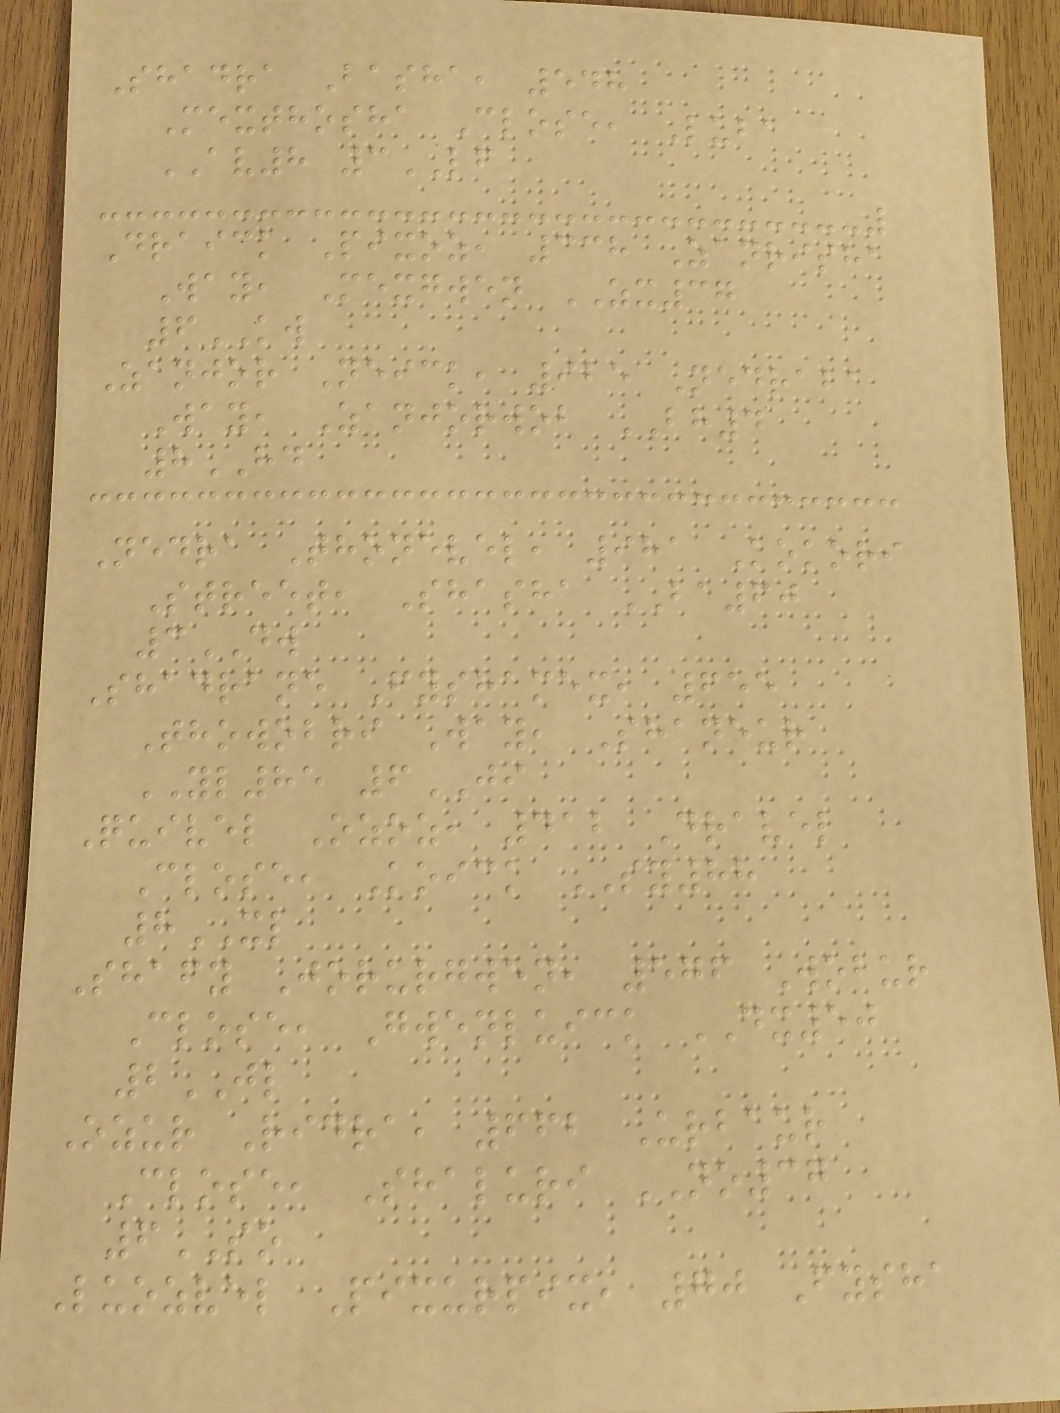Shadra Basha, 548
Mexthosha Close, Luba
AV8 3LF
Draick Pixoz, 338 Zanrisha
Way, Mexgwen ZX37
6KW
Zanjor Neick, 925 Nedraba
Way, Zanjorwob BH4
8HD
Nedra Thonevel, 981 Kokori
Street, Shasha BA60
3DW
Shadrane Fyshamex, 655
Thowobri Way, Shaneur
YL85 6JI
Quivel Ozoz, 412 Dravel
Close, Koick SY88
8XL
Shafy Jorurgwen, 576 Wobur
Close, Gwenluick DX50
2JL
Ozur Ridra, 662 Urbaur
Close, Shaluri NO37
6SO
Luozvel Pixurpix, 70 Fysha
